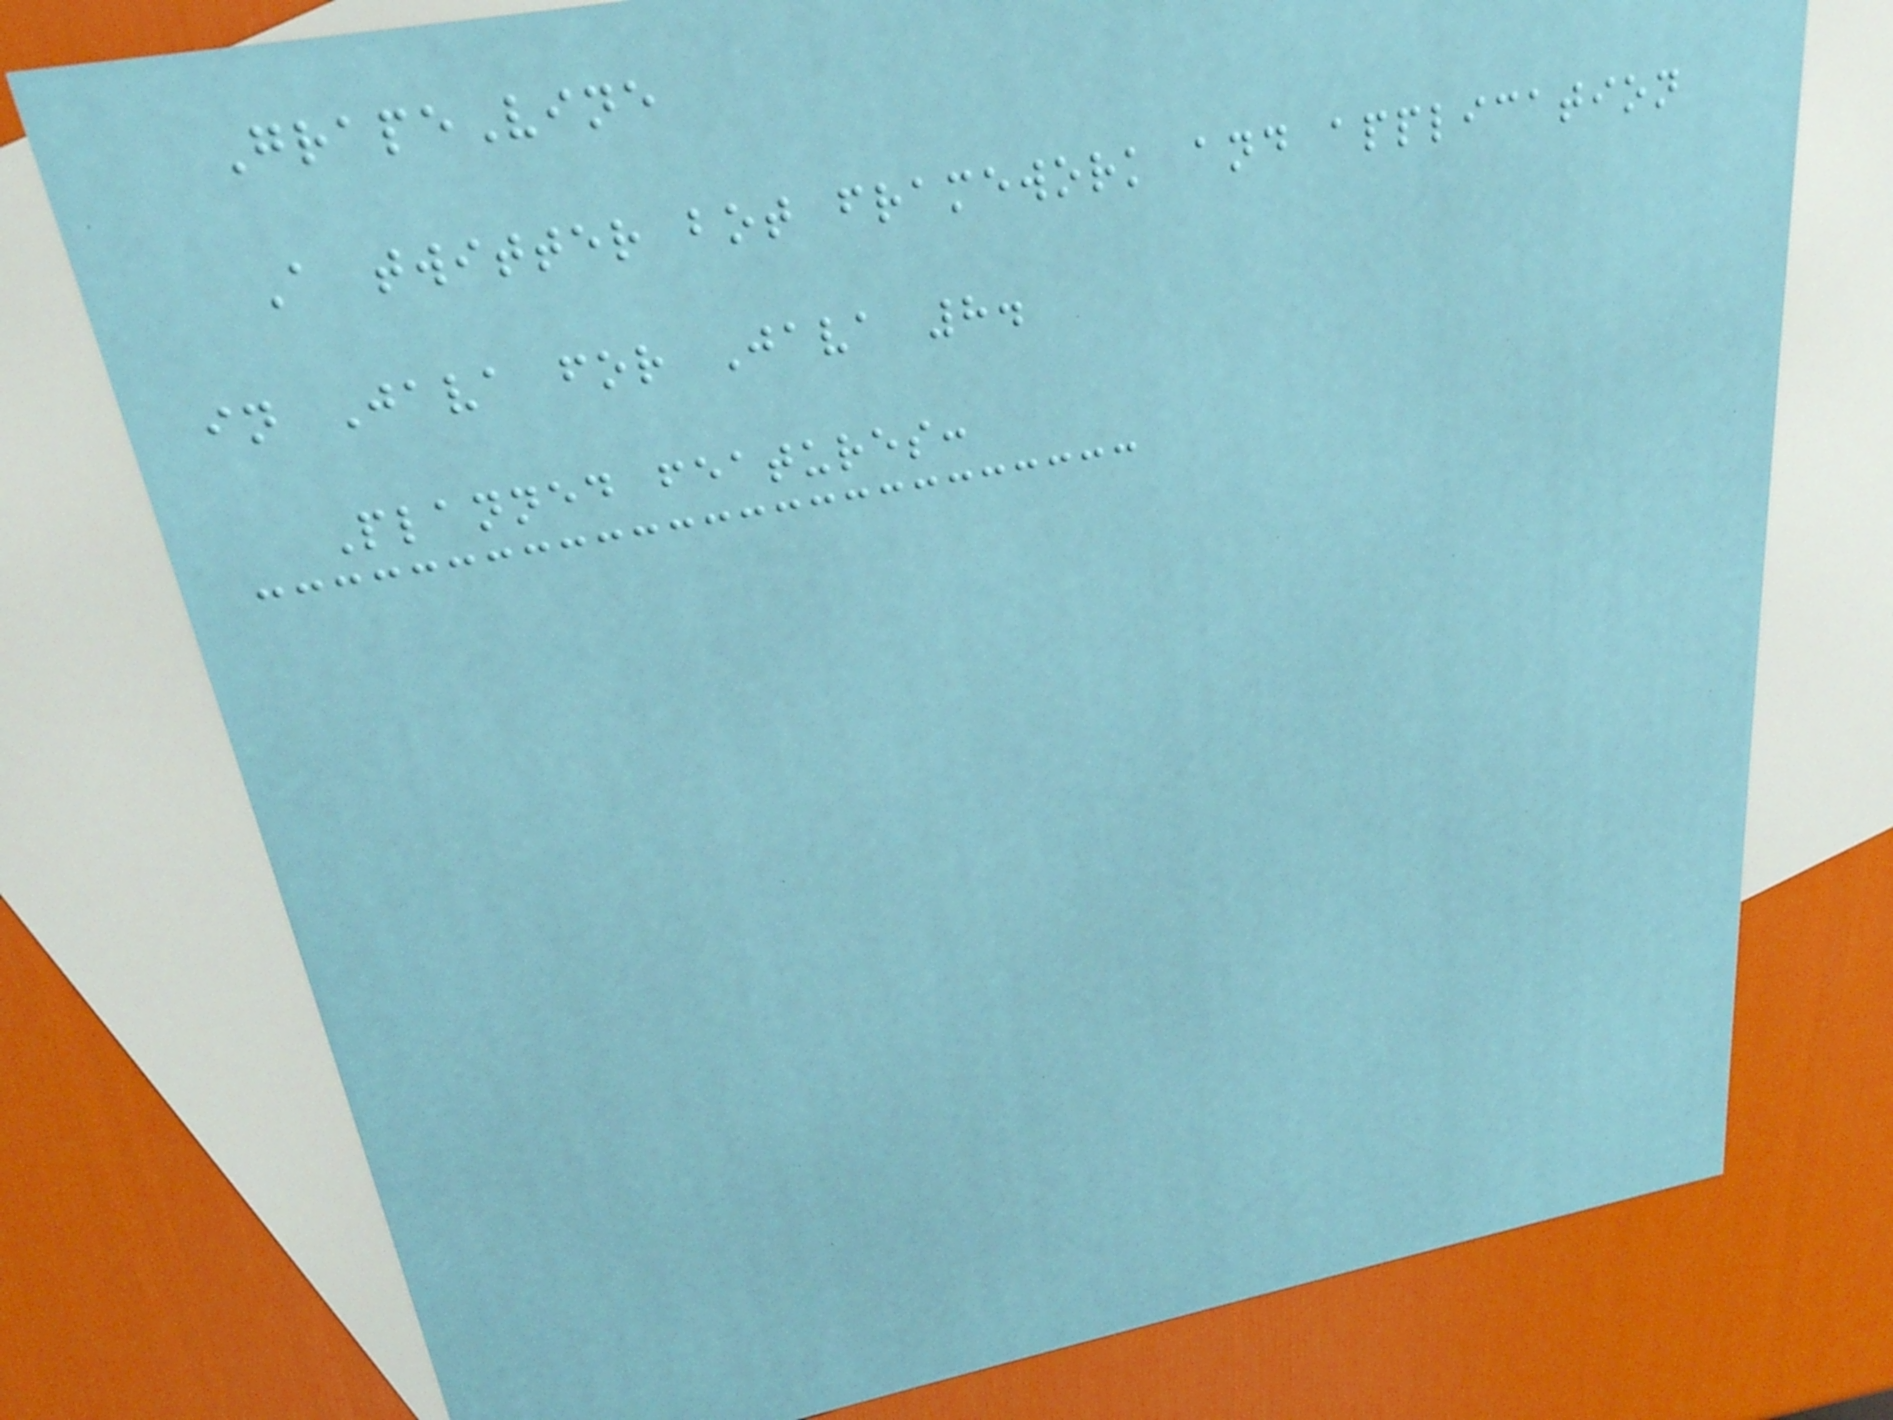GrapeVine
A twitter bot framework and application
in Java for Java 8.
Planned features:
